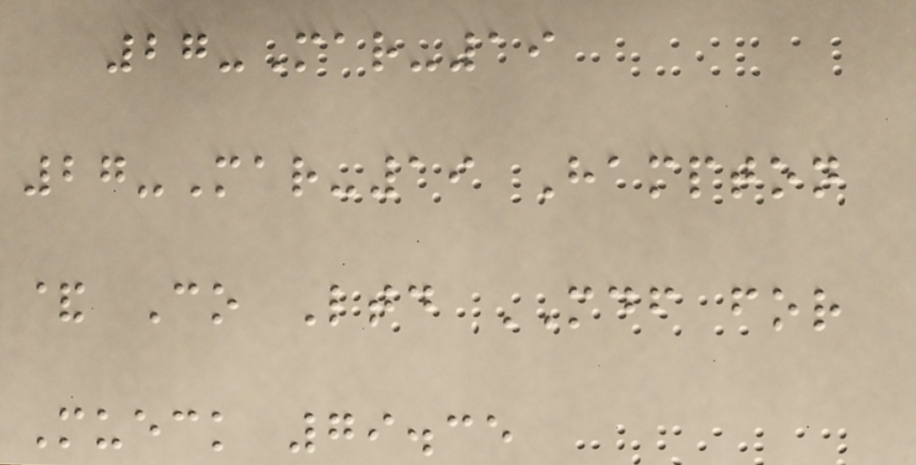27-Mar-19
27-Mar-19 Hampton
& Co Ltd MDF for
Mueck 79.35
